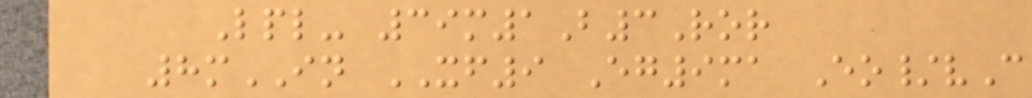Lpl- 39m1B3Ror
8mIN XF9 Eg9ma Eo/vC
